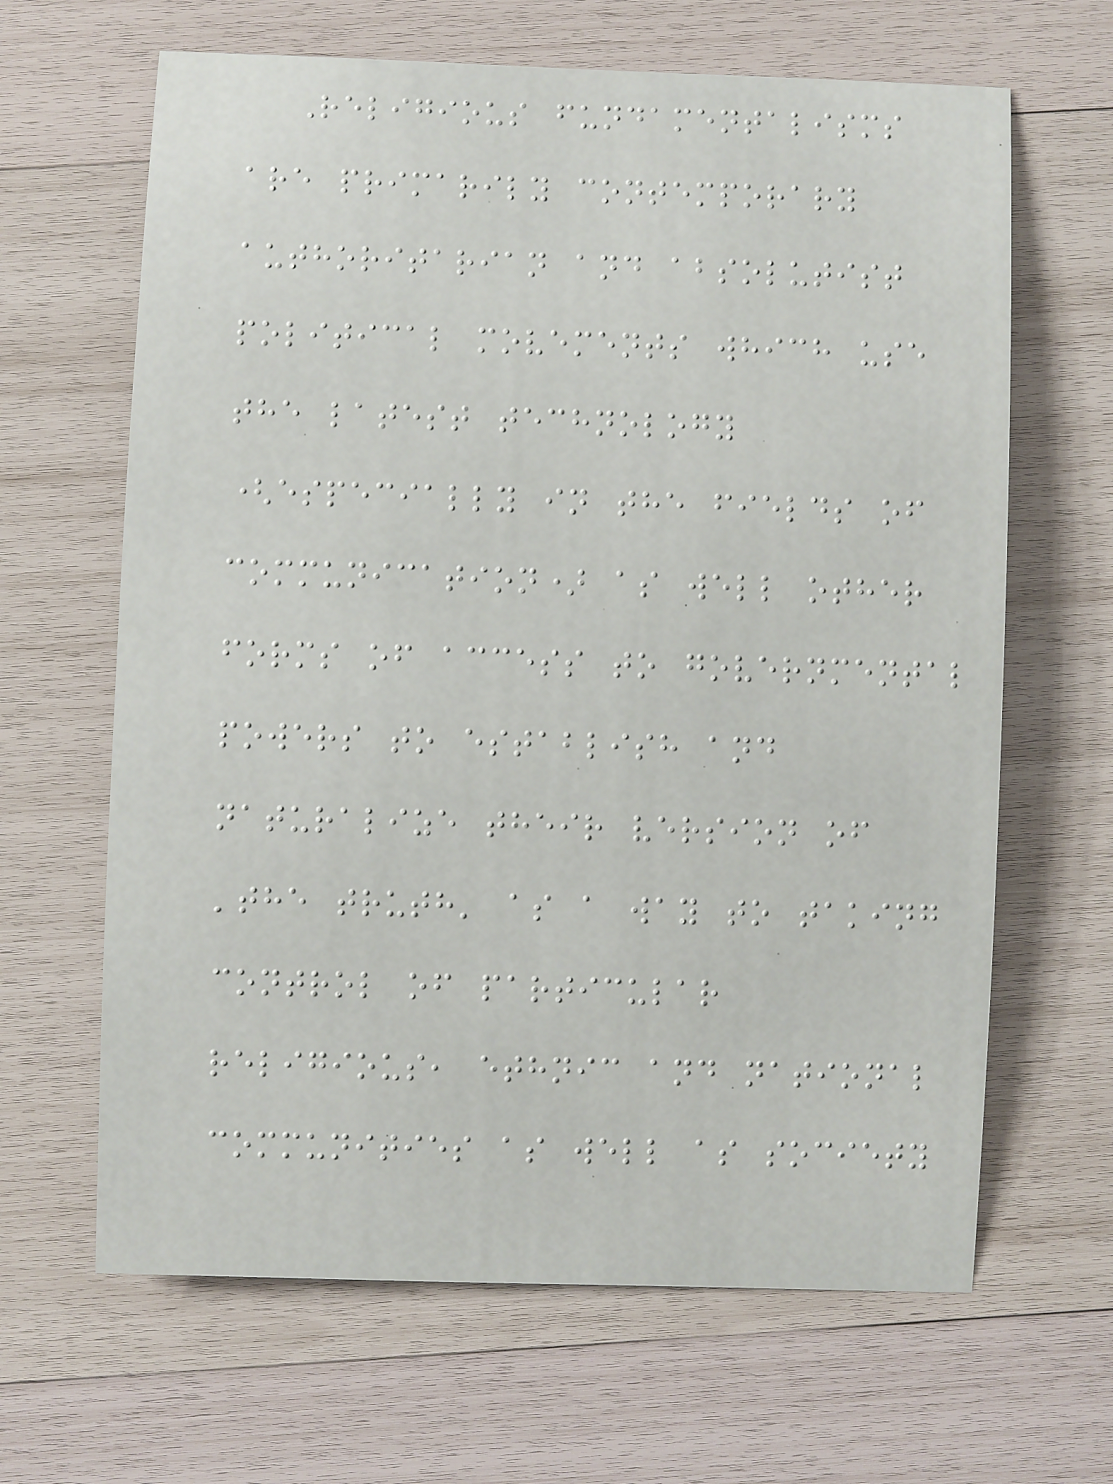Religious fundamentalisms
are primarily contemporary
authoritarian and absolutist
political movements which use
the latest technology
(especially in the fields of
communication) as well other
forms of access to governmental
powers to establish and
naturalize their version of
'the truth' as a way to taking
control of particular
religious, ethnic and national
communities as well as society
